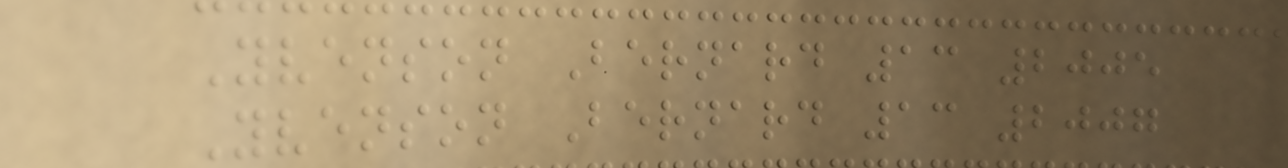Yvenson Bernard 13 2005
Yvenson Bernard 13 2007
